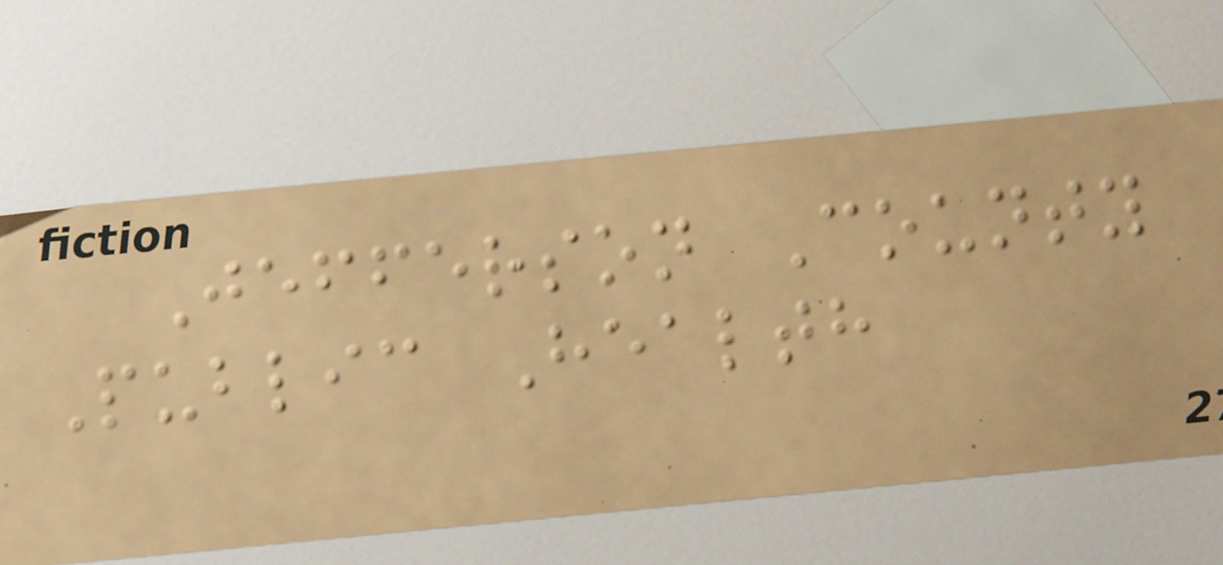Jefferson County
Public Health
